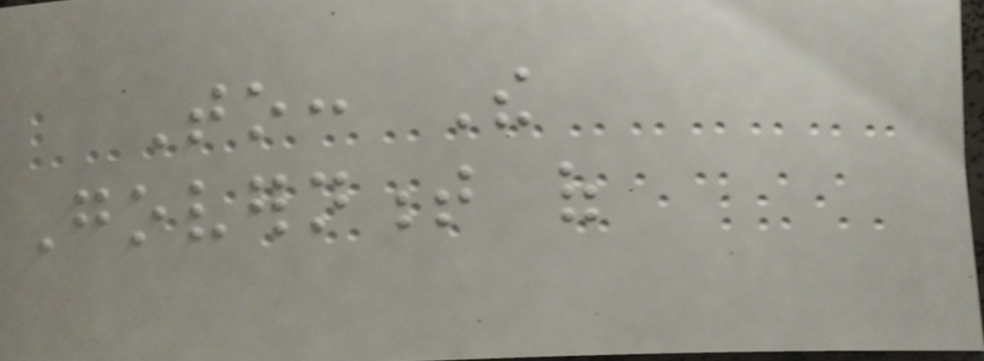To: The
Government of
